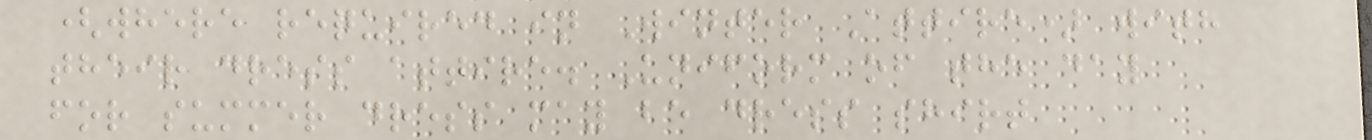(where required in Winter Attire) with
their dress attire. Uniform of the day
for summer dress may be dress shirt
